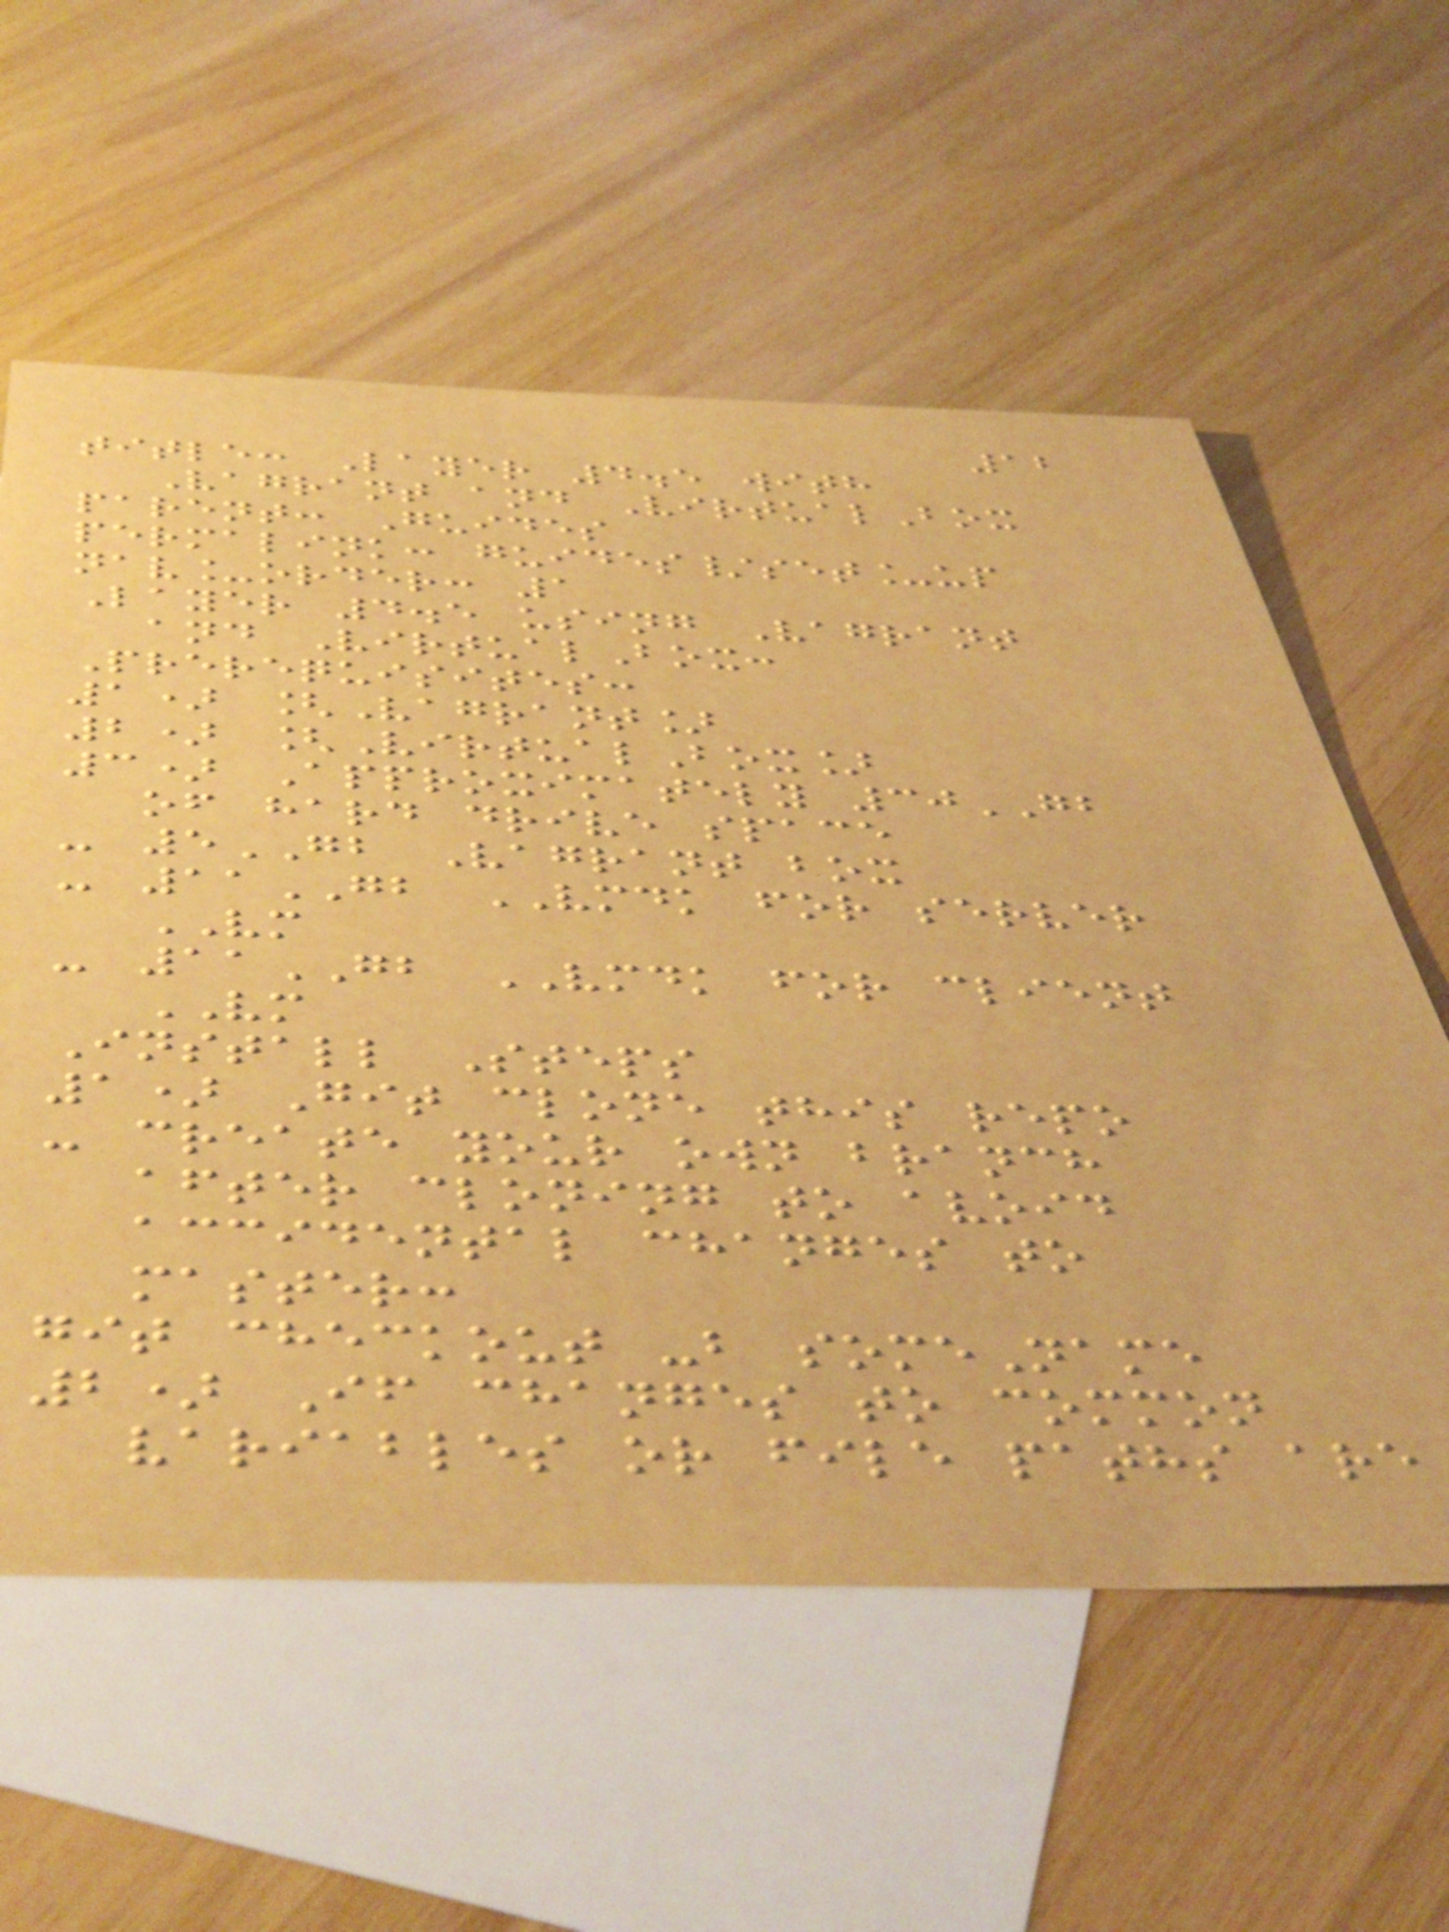12
title: Layer 4.5 with
Vagrant and VirtualBox
parent: Guides
permalink: guides/set_up
nav_order: 1
Layer 4.5 using Vagrant
and VirtualBox:
Prerequisites:
1) [Vagrant]
2) [VirtualBox]
3) Approximately 30GB
of hard drive space
- 5GB Vagrant box
- 11GB VMDK for server
VM
- 11GB VMDK for client
VM
Install Steps
1) Git clone this repo
- create your own branch
after cloning to avoid
accidental changes to
master:
git checkout -b someName
2) If changes to common
variables or file paths are
